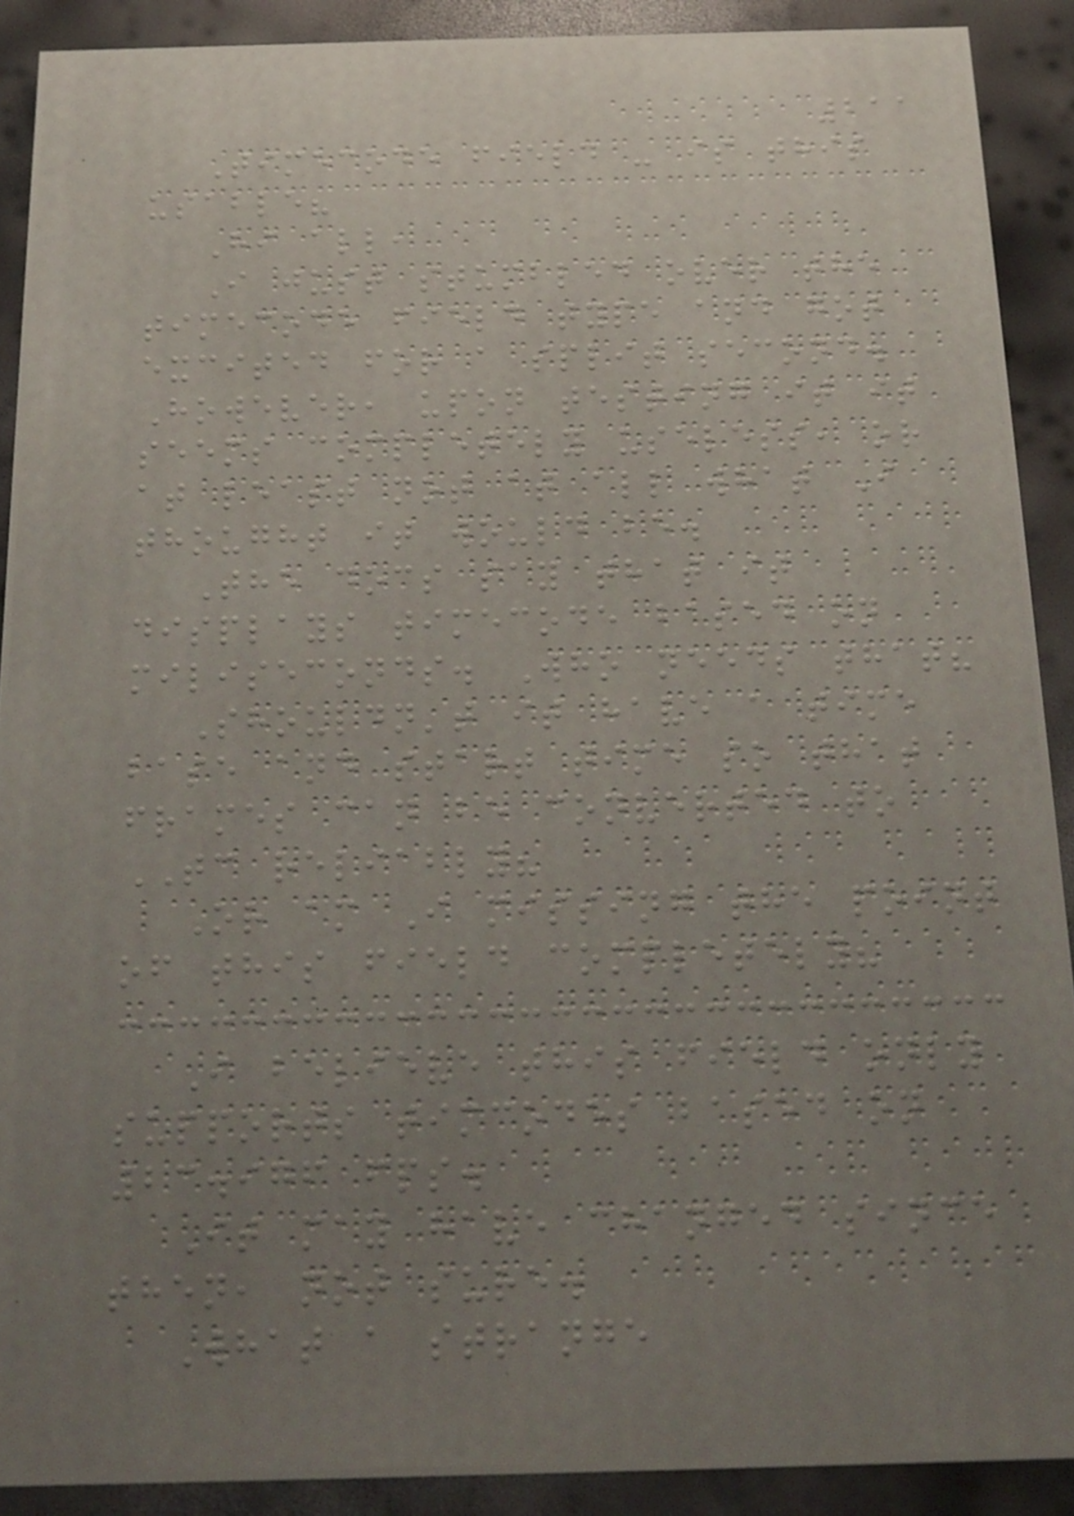211
Timecode field - is this
usable?
Hi all,
I just stumbled over the
timecode field type and got
excited for a split second.
However, upon testing it it
seems completely useless, or
at least not at all what I
thought it would be.
The docs say that it
displays timecode based on
miliseconds. Who needs that?
Shouldn't it have a time
base and start time so that
frames can be converted to
TC reliably?
Or am I missing the point
of this field completely?
I believe this field only
supports timcodes based on
23.976 fps.
It may have changed since
then, not sure.
What a strange
